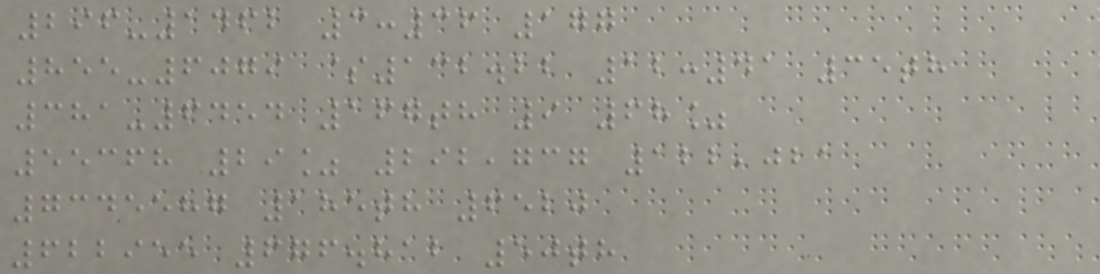296-1462 3:36 177
855-6079 $132.22 12:41 35th
381-6454 167th 9 68%
55368 29% 292,737 122,021
7345587 185th 6520
622955 676.812 50th
